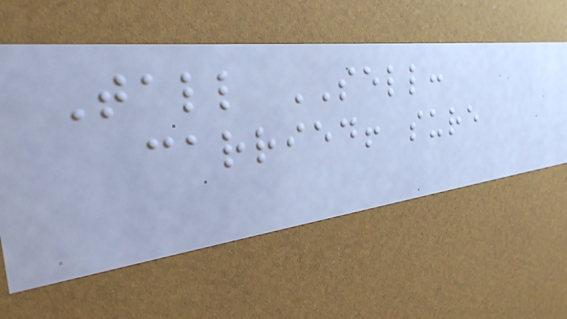Tall SELL:
carried! sure
